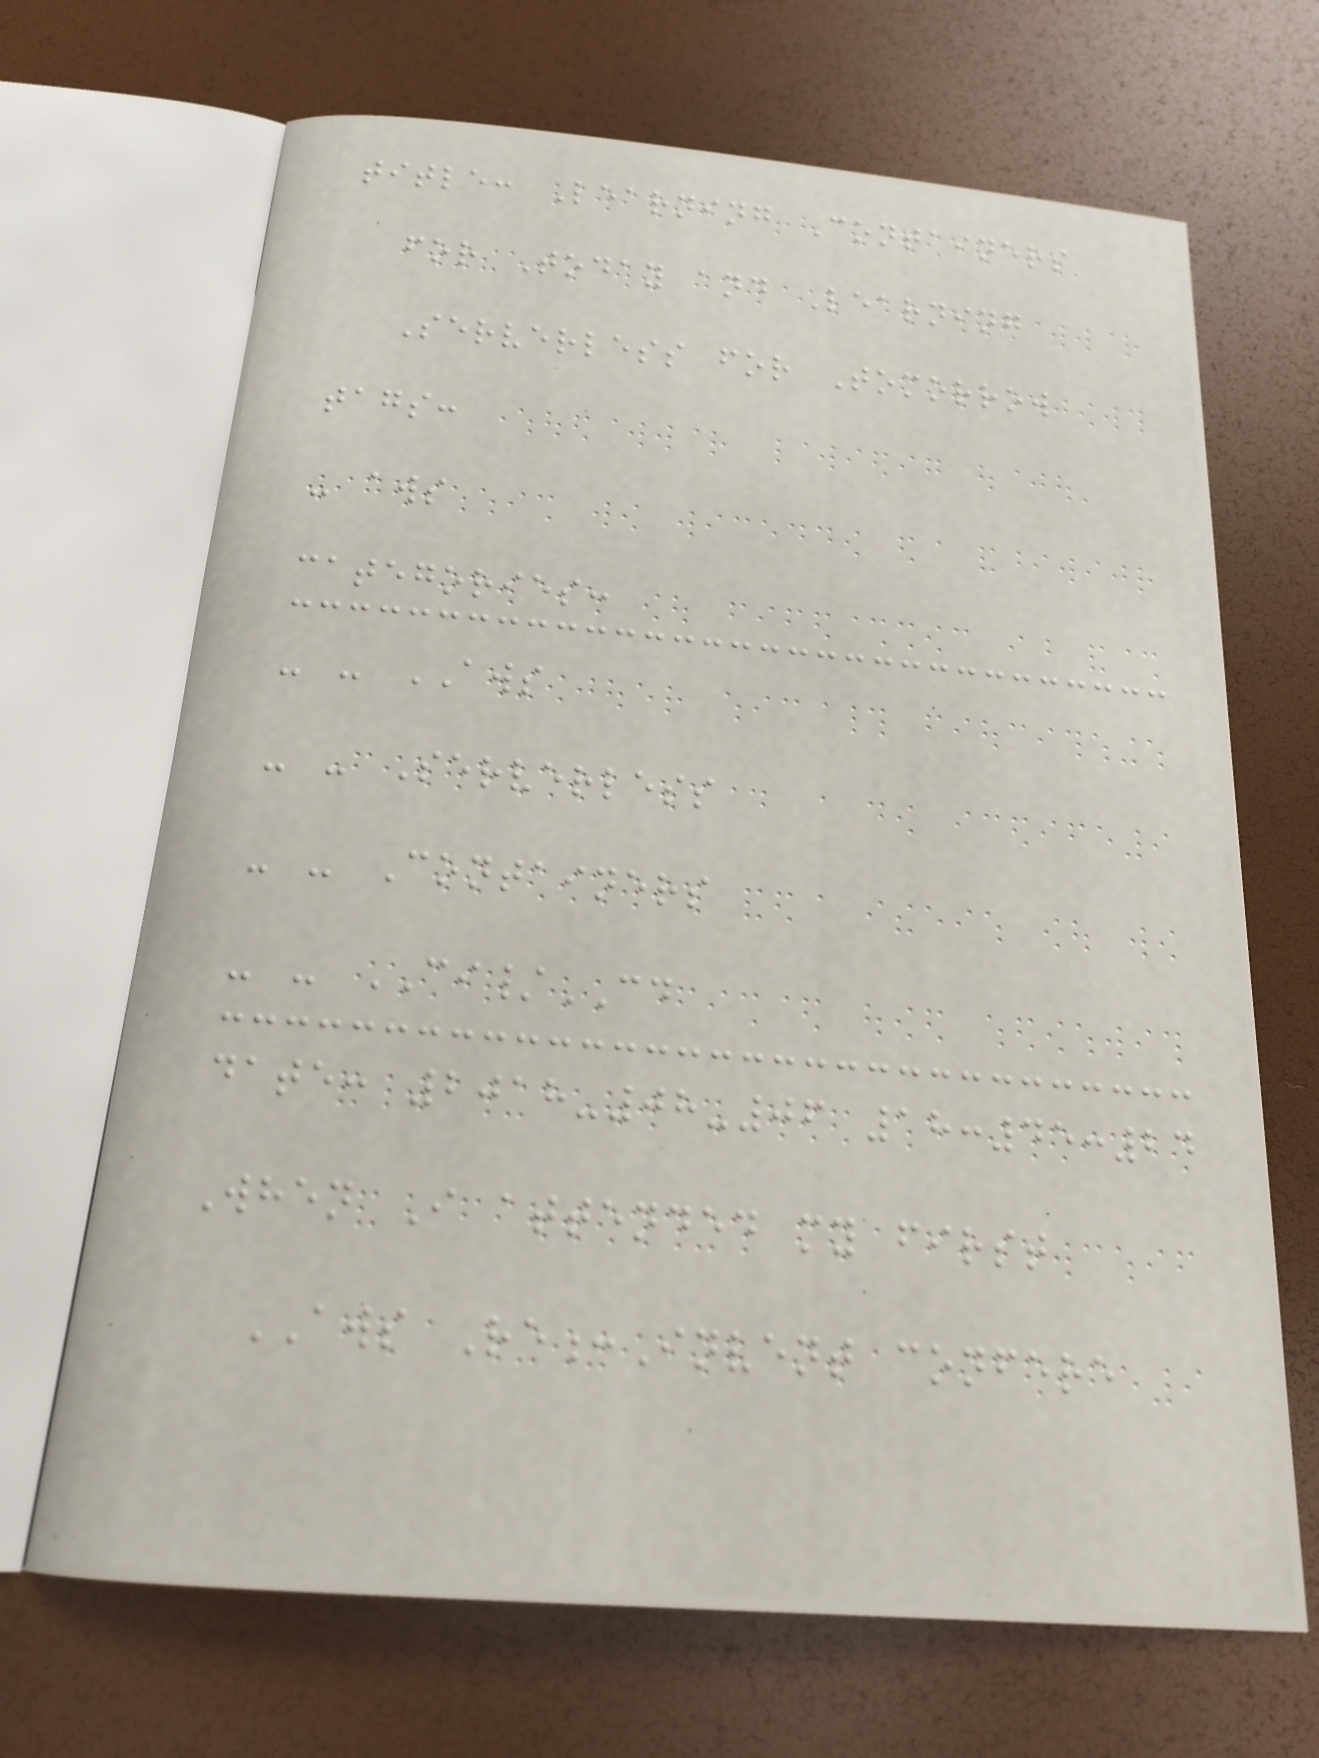title: Learning Containers
for Today and Learning
Serverless for Tomorrow
tags:
- aws
categories:
- - AWS
- - Serverless
- - Containers
- - CI/CD
date: 2018-08-06 18:45:24
When I attended my first
AWS Re:Invent confere
